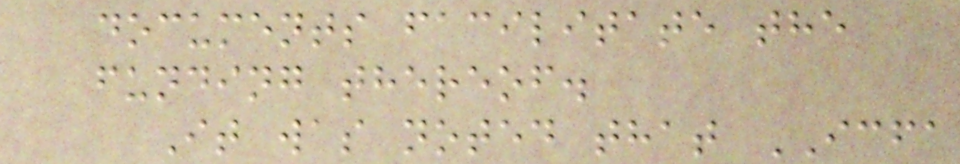documents facilitate the
funding thereof.
It was noted that ICFA
